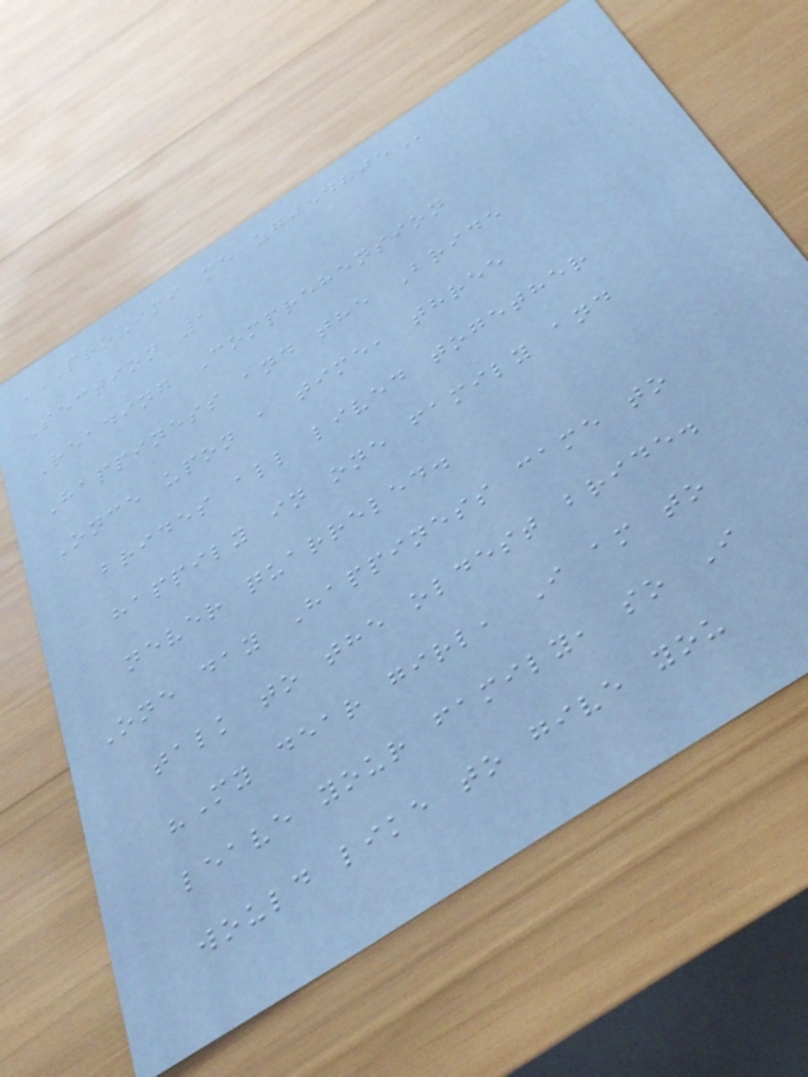PROVIMI ME ZGJEDHJE
Section 1
Reading Comprehension
Happiness and the Bride
Once upon a time, three
brides all lived together
happily in one family and
never quarreled.
One day Happiness came to
talk to the oldest bride.
"My dear girl, I am to
leave your family, so I
would like to give you
